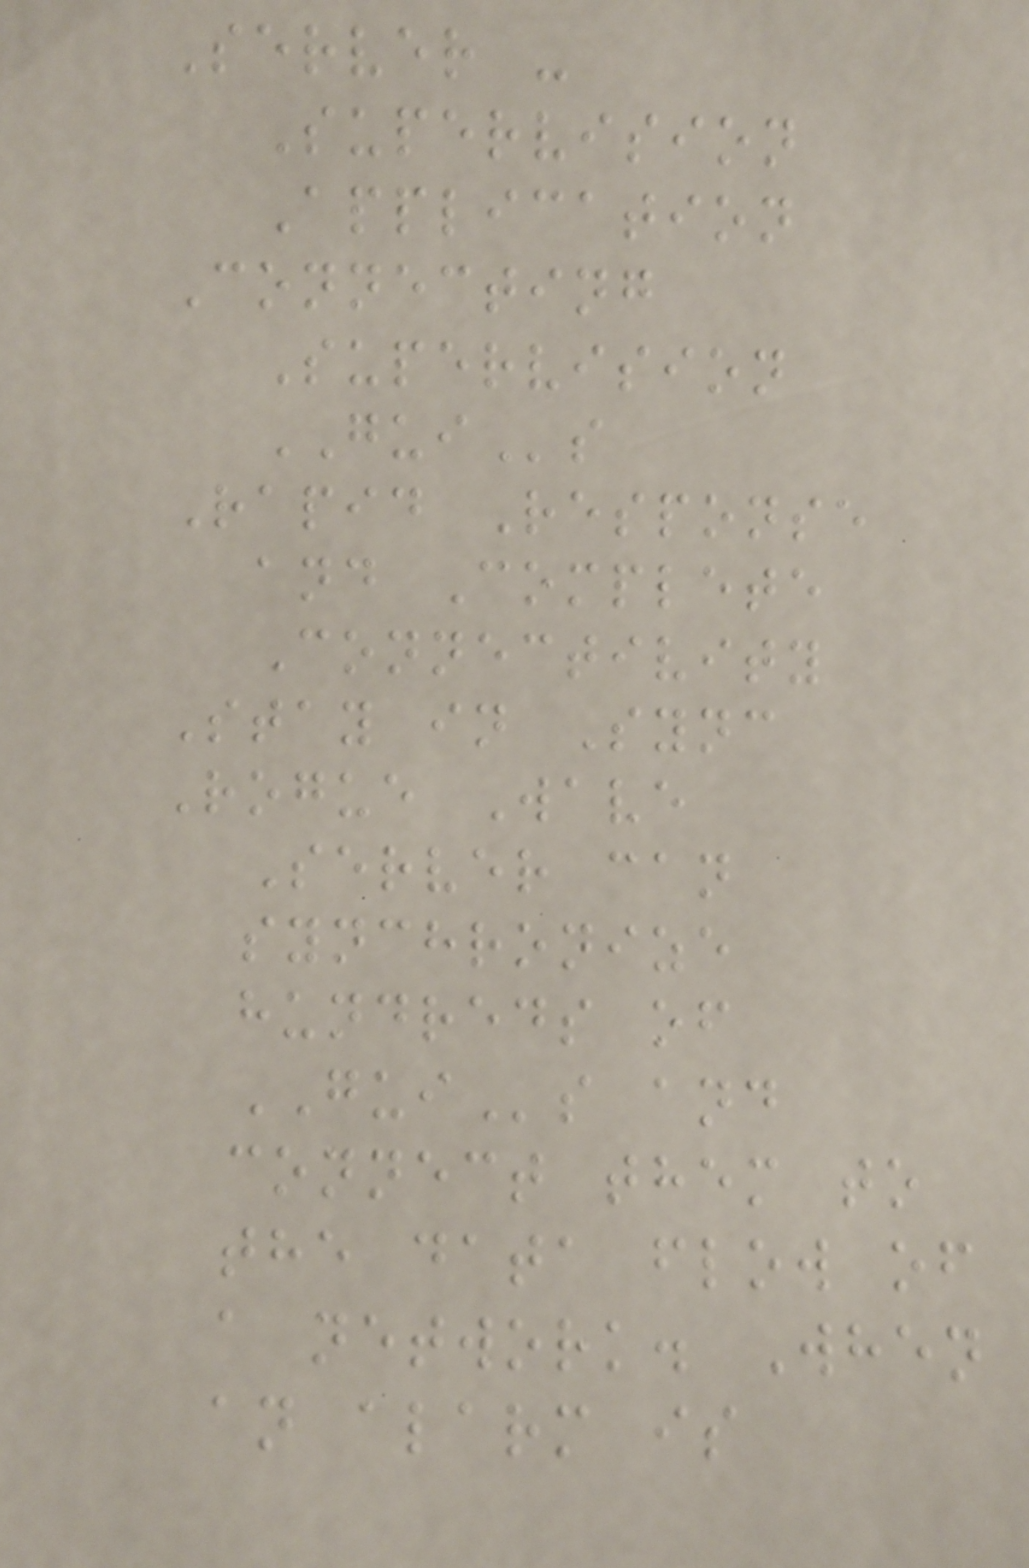Server -
Supervision
Application
Connecting
Supervision
GUIs
Rapid Response
and Complete
Connectivity
Stay in Sync
Rogue Wave
Server can
synchronize
hundreds of
GUIs and
connect them to
the data flow of
a network. When
an alarm is
